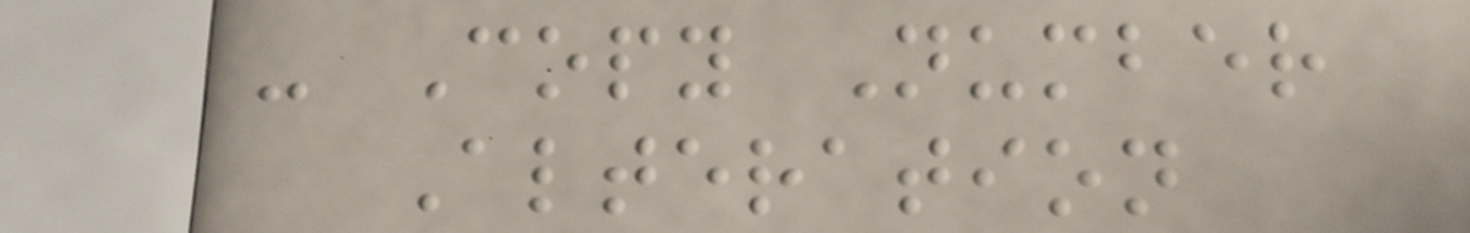- Copy Number
Alteration
